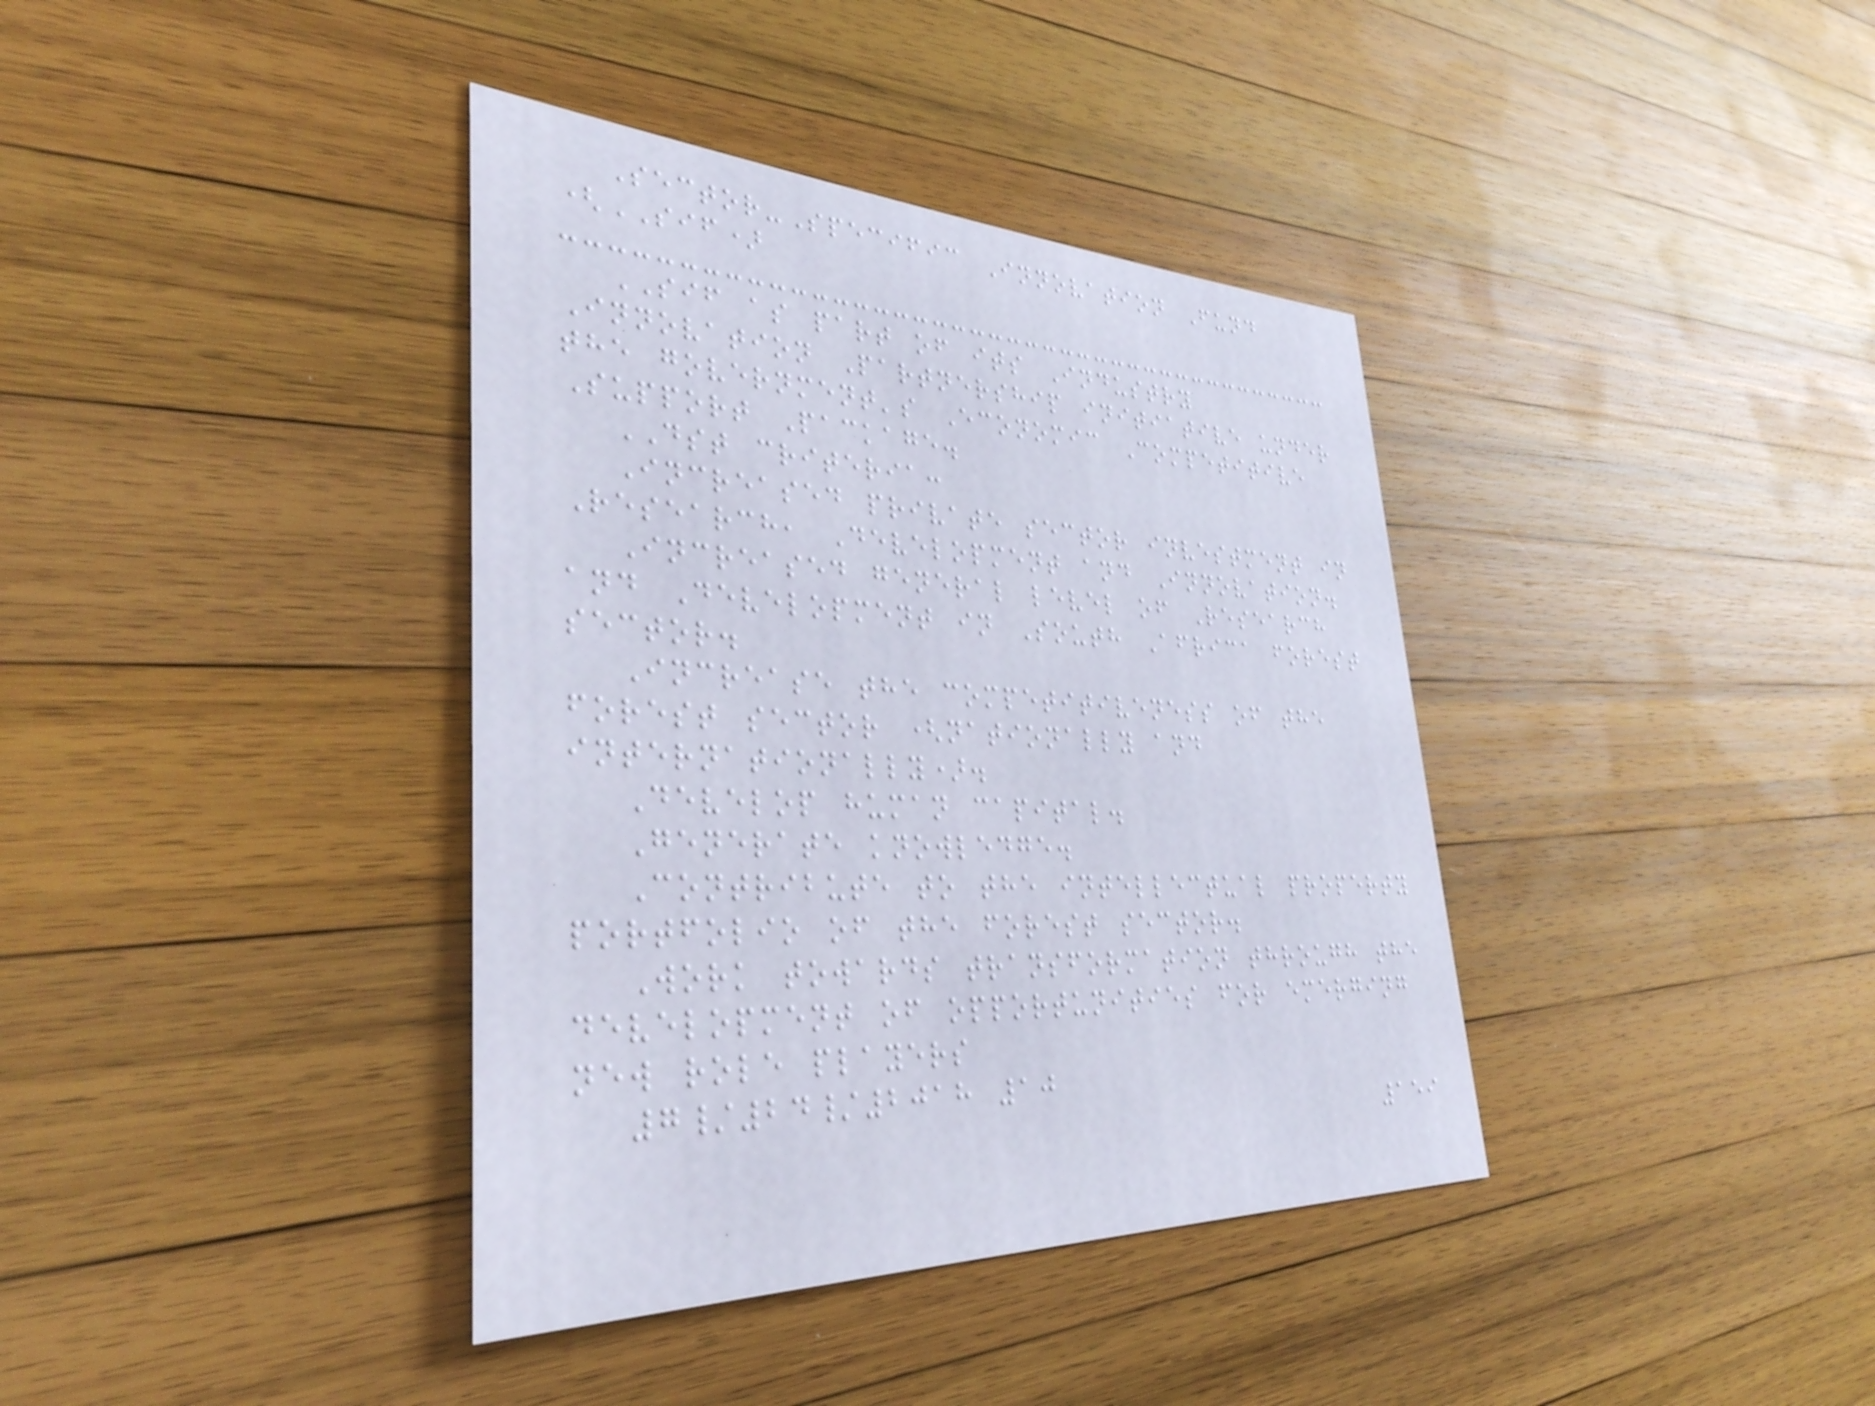Sector-Specific Innovation Fund
(SIF)
SIF as part of its Industry
Innovation Partnership initiative under
the government's Economic Competitive
Support Package.
DST criteria:
Increased private sector investment in
Research, Development and Innovation.
Increased general level of Research
and Development in South Africa forest
sector.
Increase the competitiveness of the
forest sector (nationally and
internationally).
Develop human capital.
Generate knowledge.
Contribute to the intellectual property
portfolio of the forest sector.
Work towards transformation through the
development of opportunities for emerging
new role players
7/24/2018 10
159
